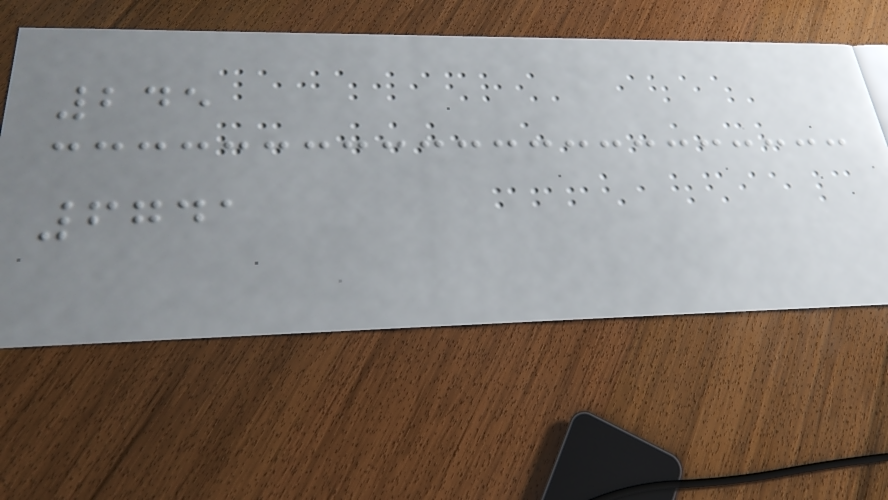245
6741
